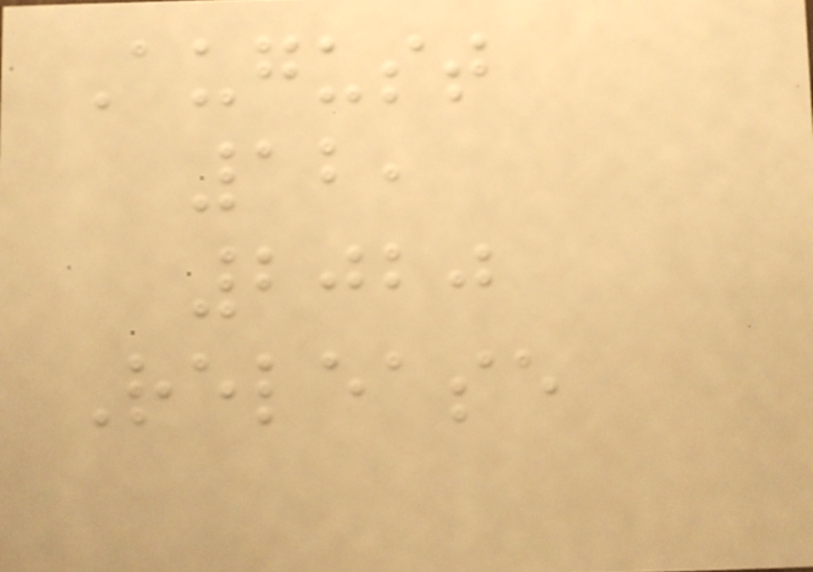August
12,
2020
Release
